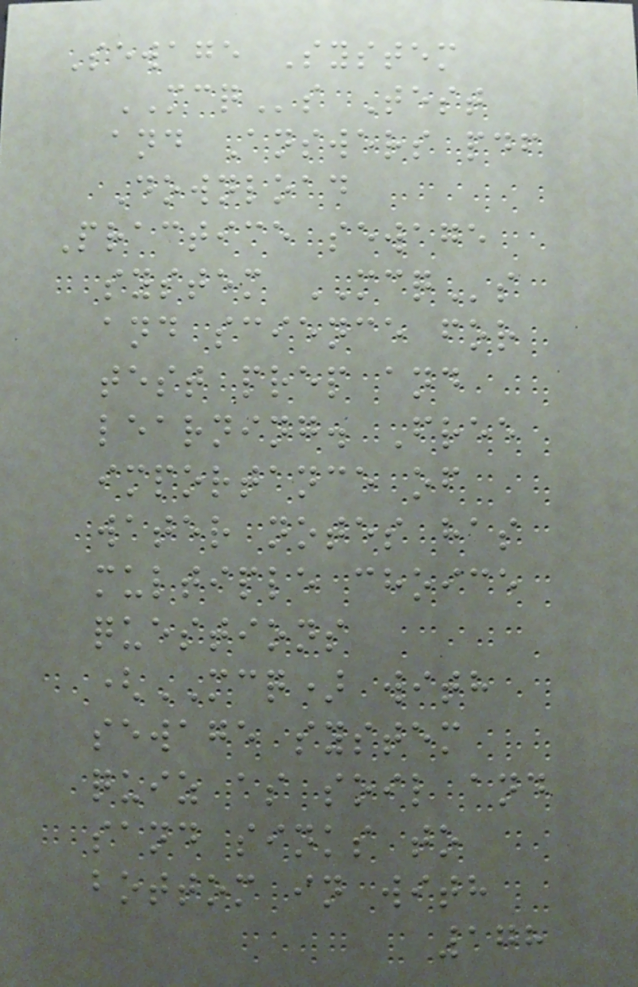Sewage System
MCQs Test
and Answers pdf
Download
Practice sewage
system MCQs
and science for
test prep and
learning. Free
importance of
water notes has
multiple choice
questions
(MCQ) with
sewage system
quiz as soil and
sand sinks to
bottom in with
178
